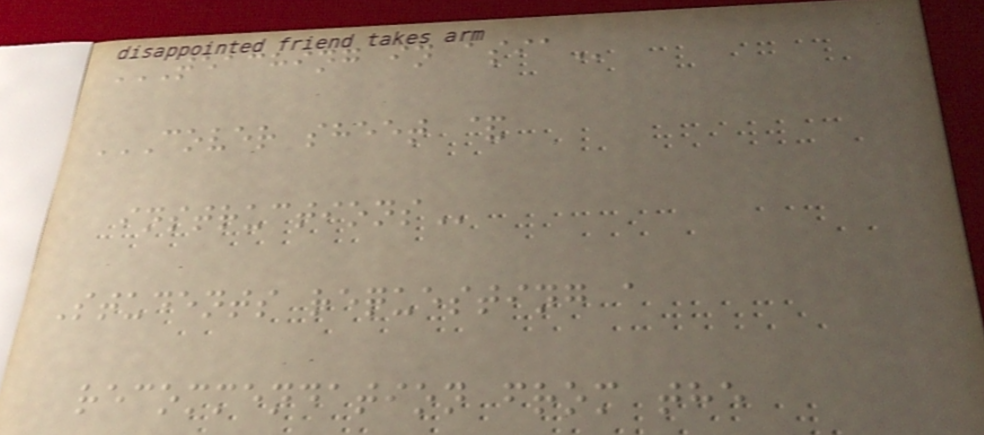TEACHING IN ASIA
COVER SHEET &
INSTRUCTIONS
Students requesting a
recommendation from the
